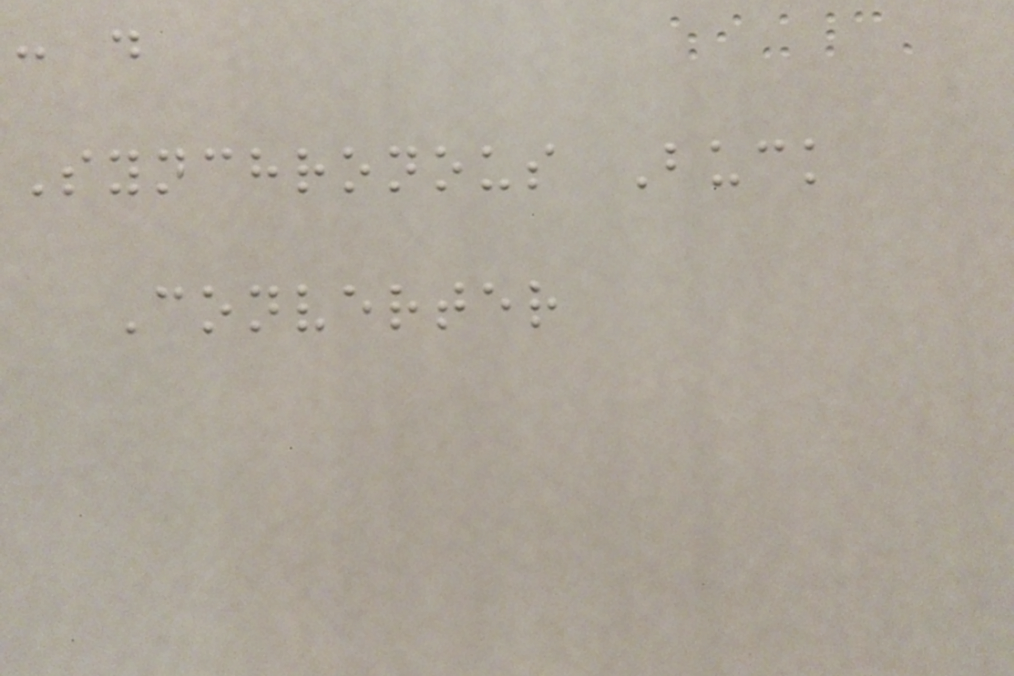- .
Synchronous Buck
Converter
